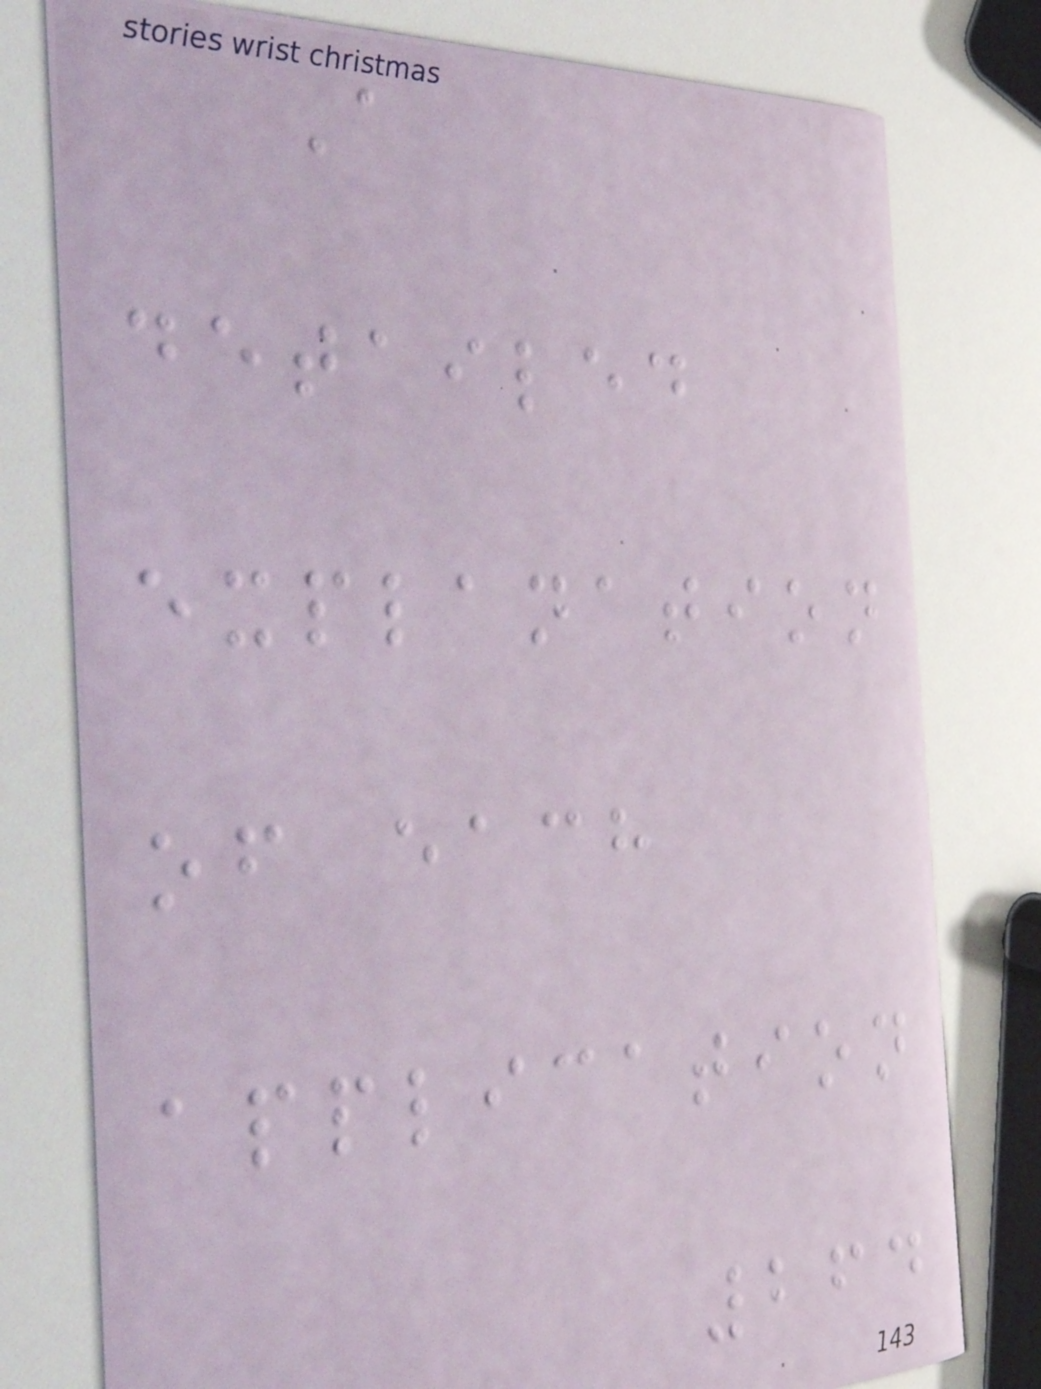A
detailed
explanation
of each
application
264
